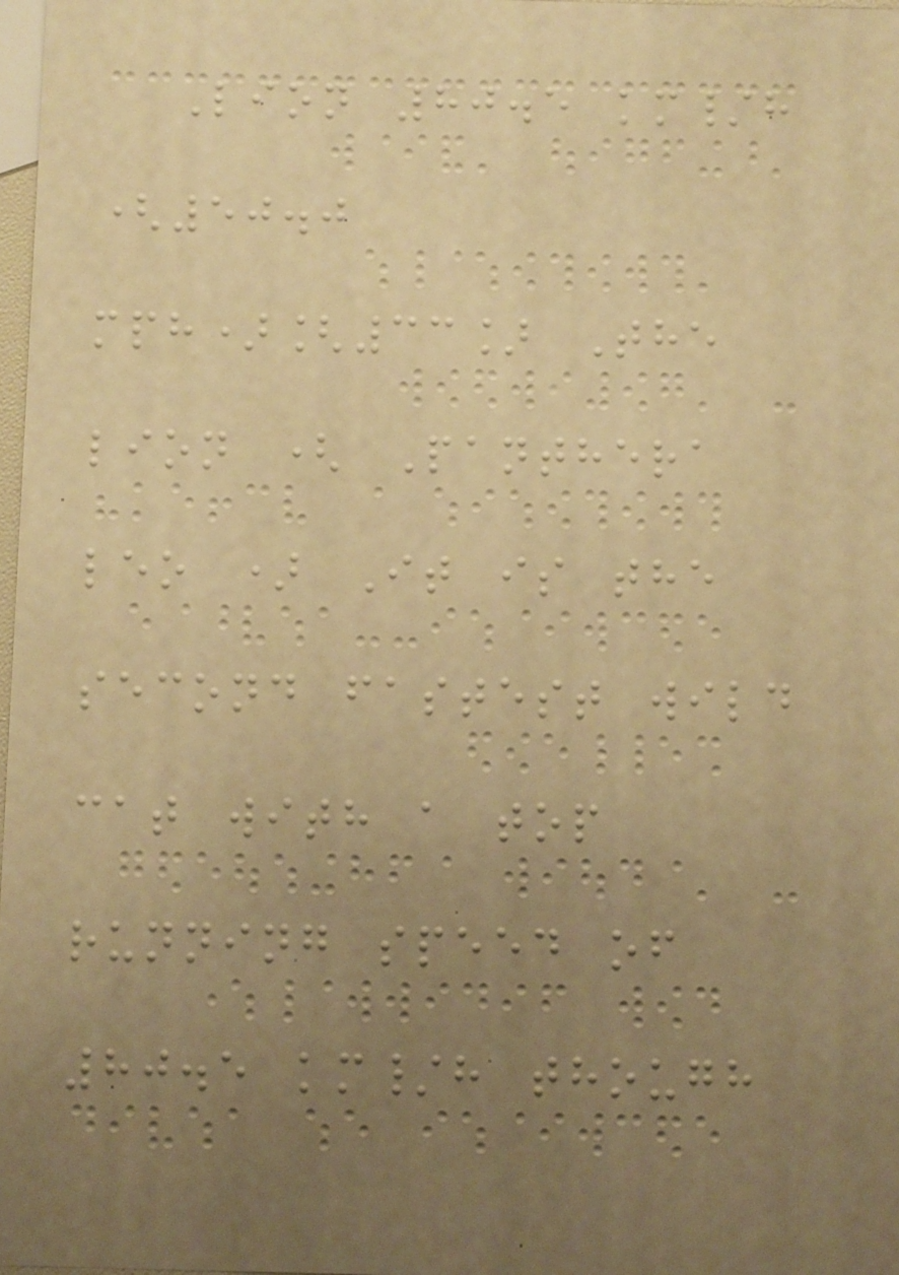Lion 80.5 km/h
(50.0
mph)[33] The
lion ( Panthera
leo ) It is the
second fastest wild
cat with a top
running speed of
80.5 km/h though
